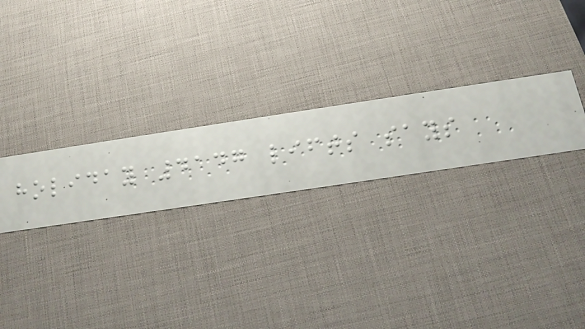holiday 4147 lifts says
